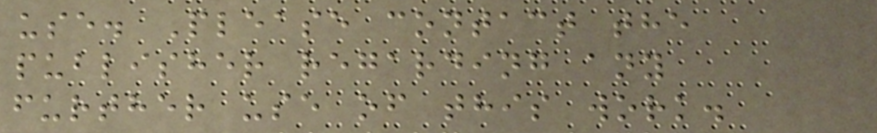use. Please contact the
publisher regarding any
further use of this work.
